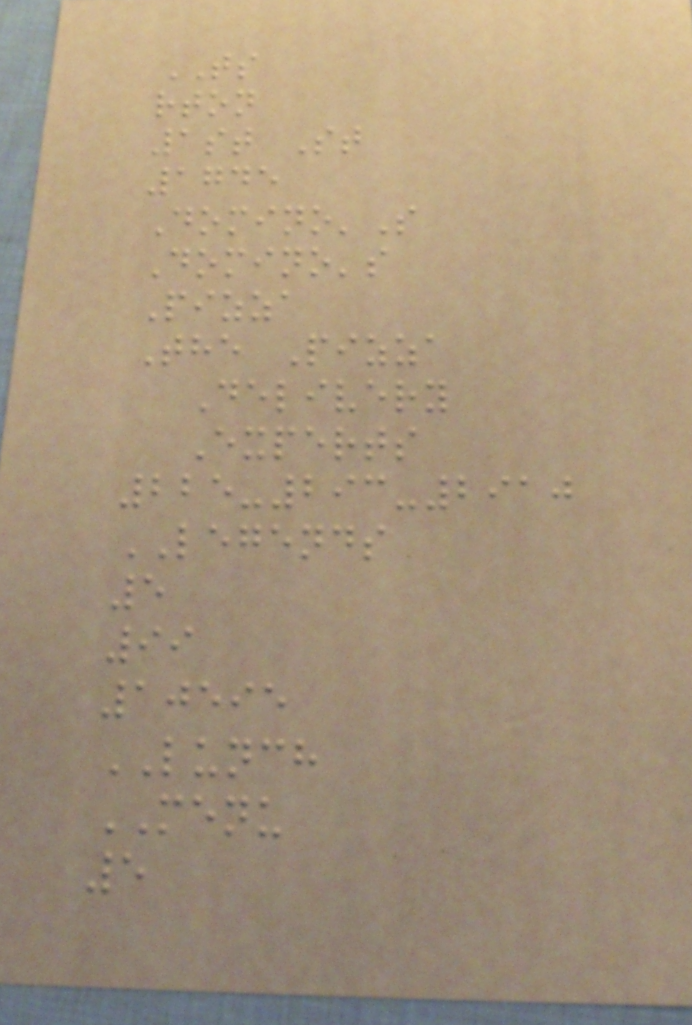TS
rton
1st St
1745
Domino'S
Domino's
Pizza
The Pizza
Delivery
Experts
225-293-2910
LEGENDS
5
99
10595
LUNCH
MENU
5
